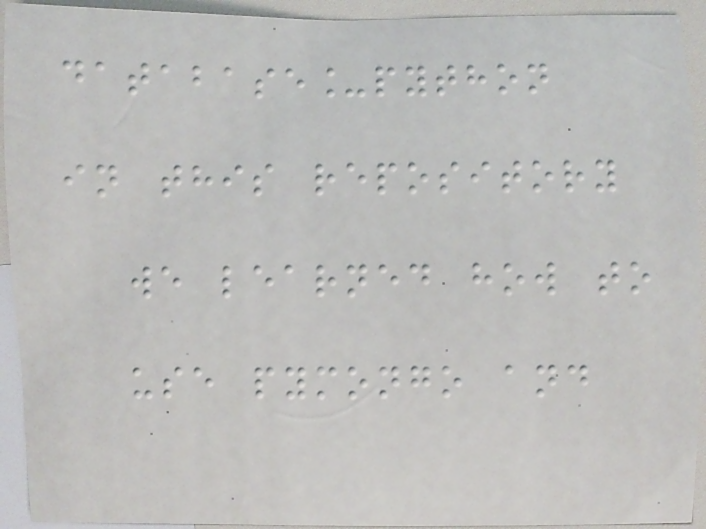database_python
in this repository
we learned how to
use pymongo and
